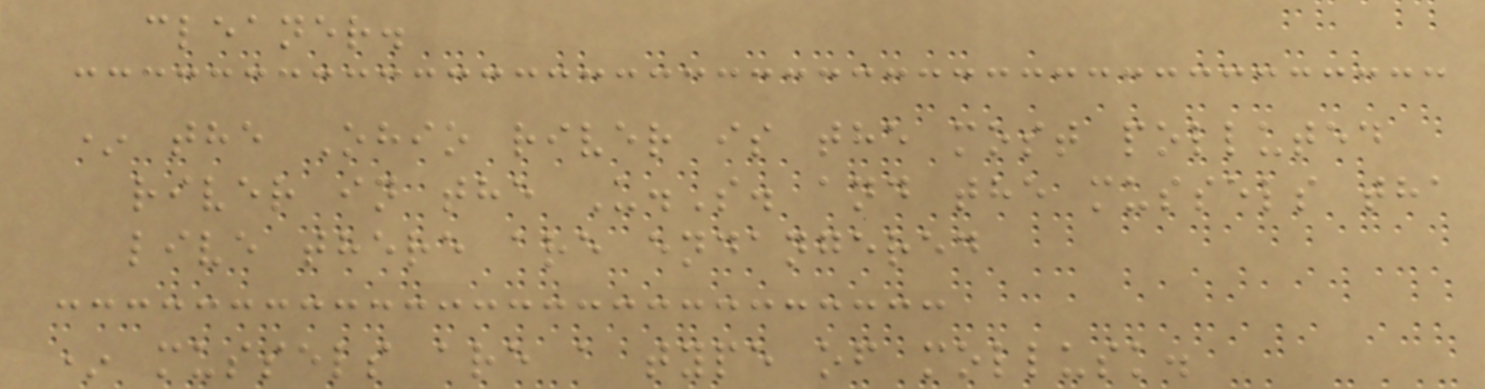cleaner.
* the Ohio river is the most polluted
river in the U.S. and the mussels tha
live there are endangered
* mussels are a type of mollusk.
